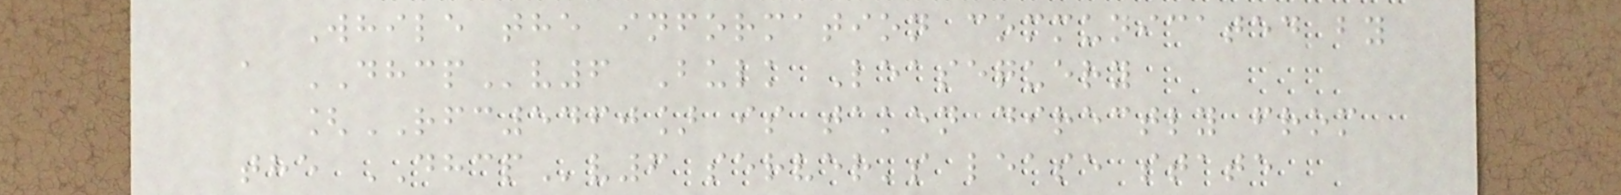While the information communicated by
a DHCPv6 Bulk Leasequery
[RFC5460] is taken directly from
the DHCPv6 server's lease state
